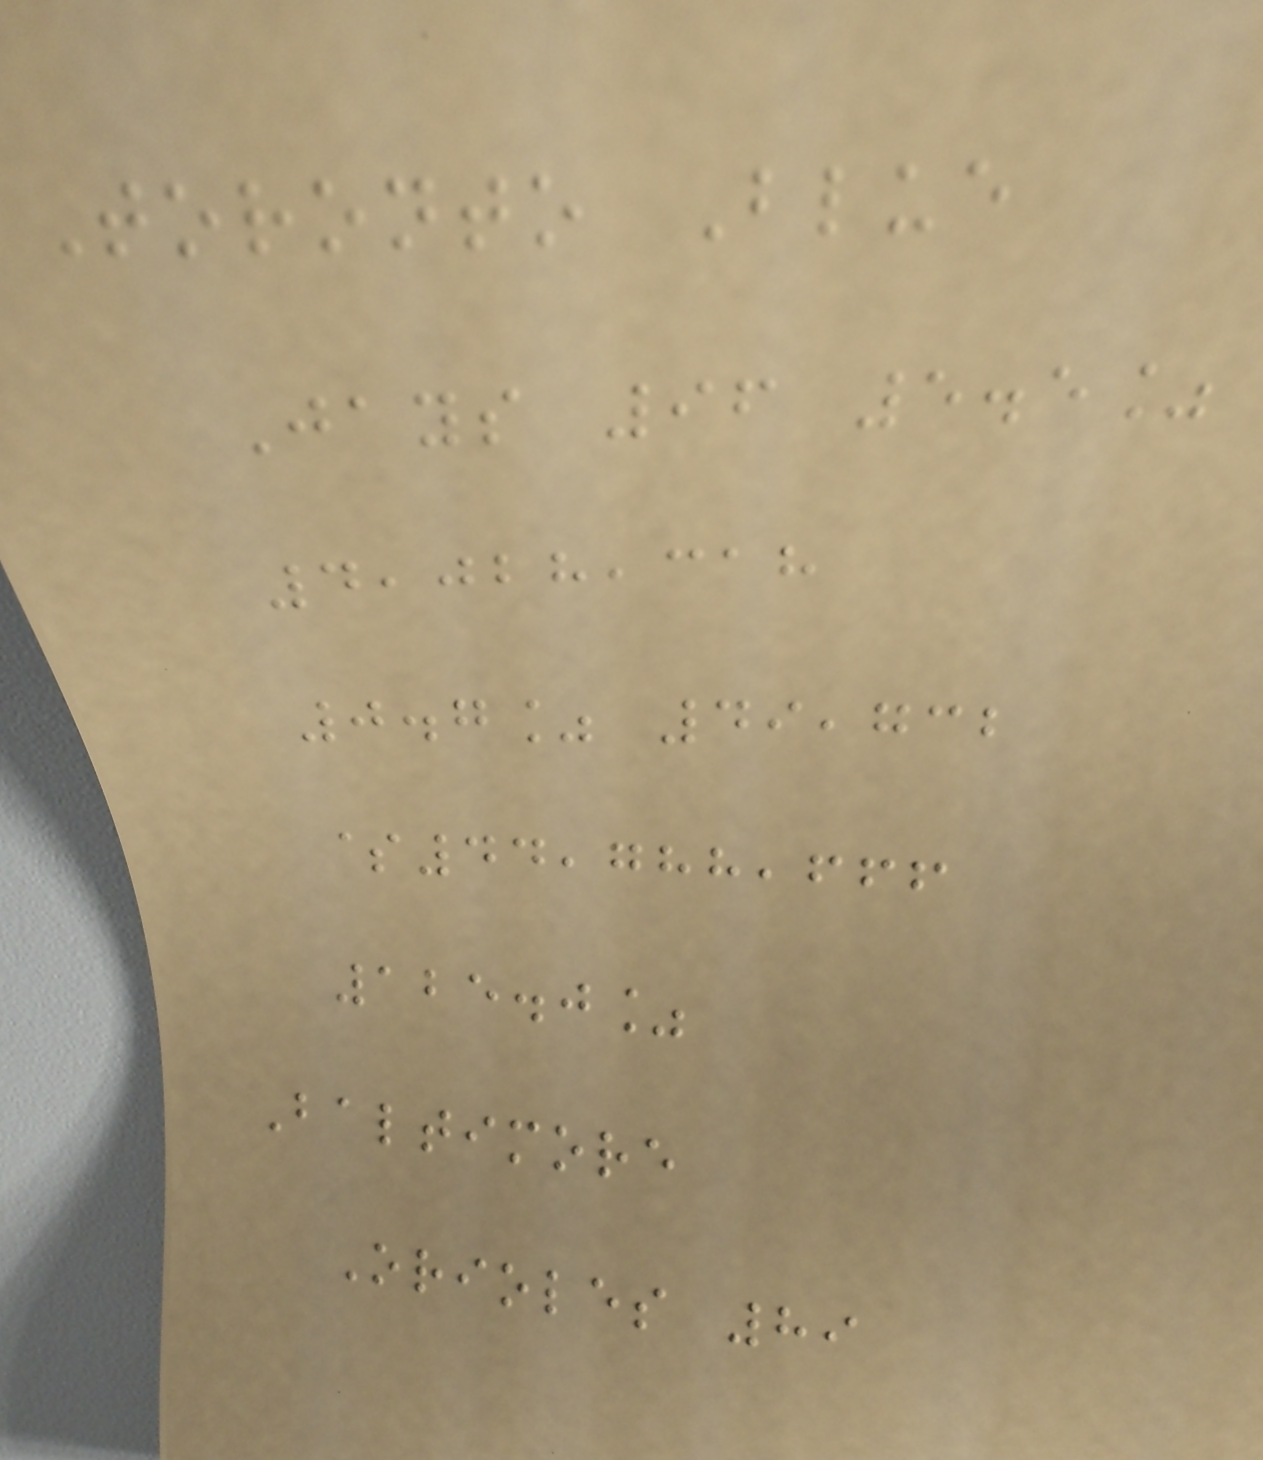Toronto Blue
Jays 96 5.5%
4,028,318
0.7% 49,732
$44,788,666
125.0%
Baltimore
Orioles 89
